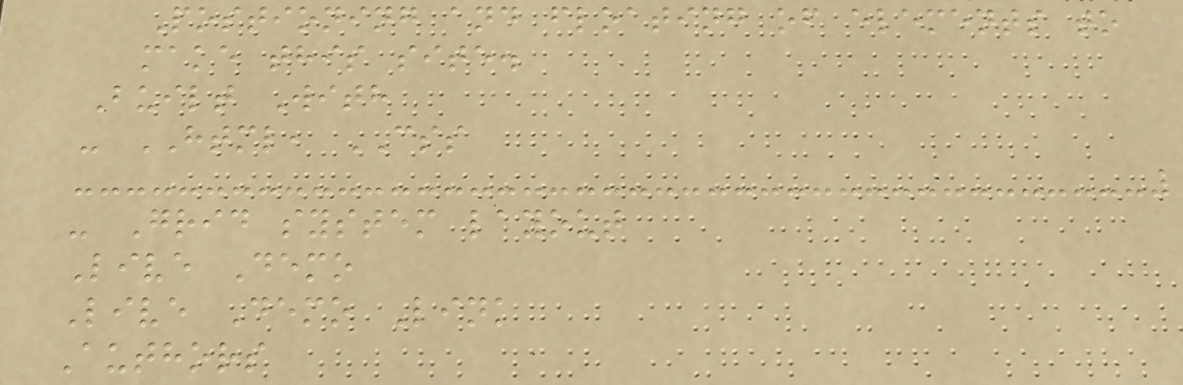Postioning and floating of elements to
make this site.
Built With
- HTML, CSS
- Grid system layout
Live Demo
Live Demo Link
Authors
